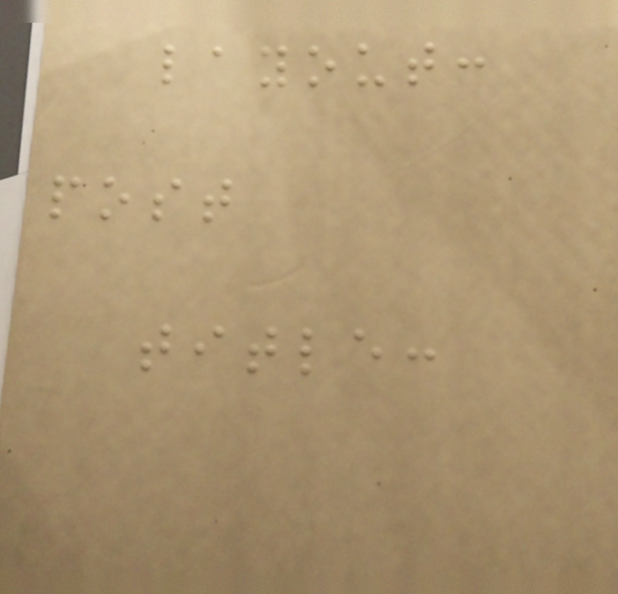layout:
post
title:
